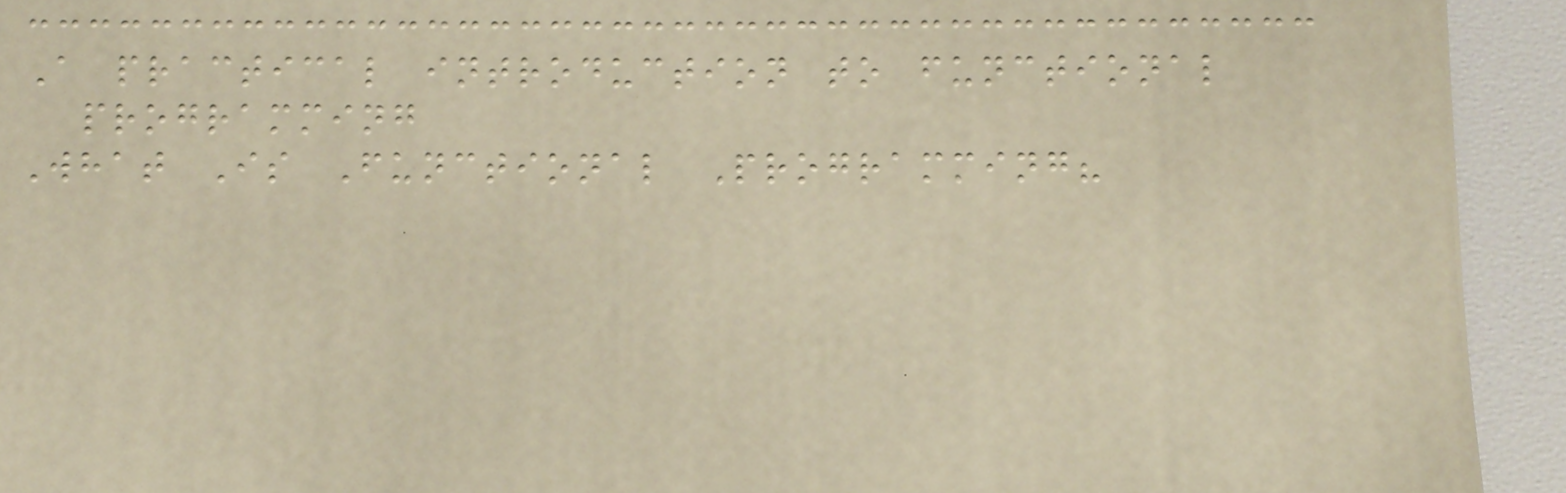A practical introduction to functional
programming
What Is Functional Programming?
